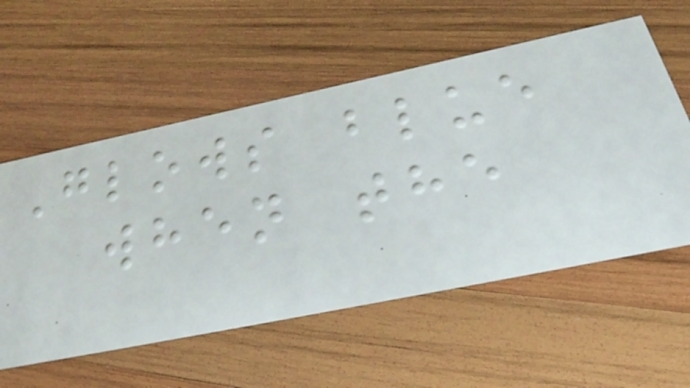Glows blue
when the
